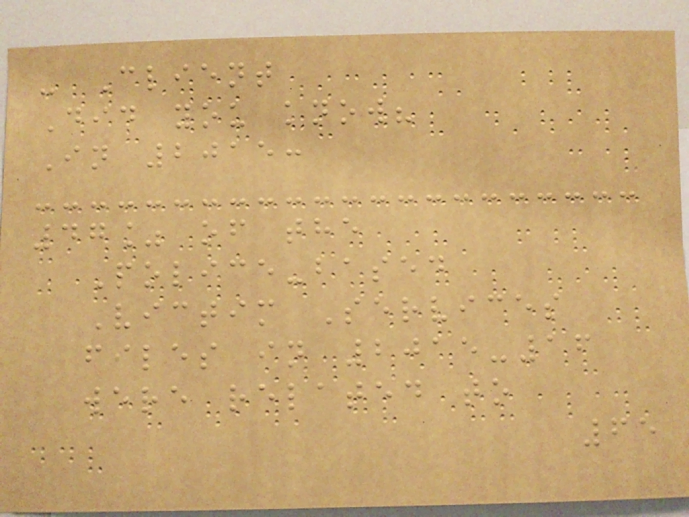- Client
Did you know?
In 2015:
47% of the
Police-based
Victim Services
files in 2015-16
were related to
65
